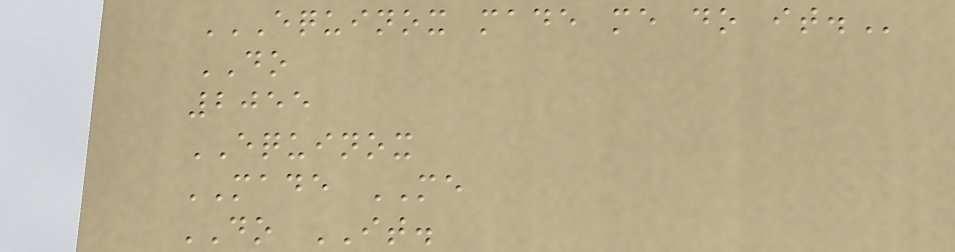EQUINOX MADE ME DO IT.
DO
2055
EQUINOX
MADE ME
DO IT.
